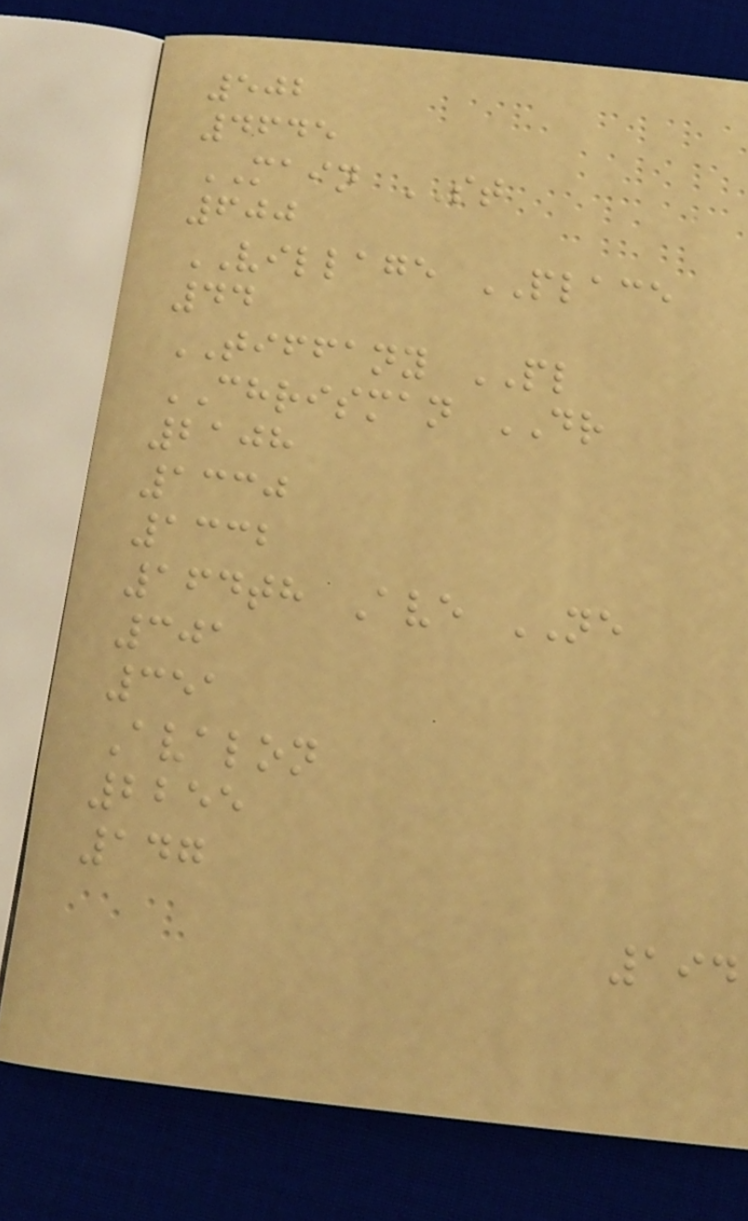502
4645
MAIN ST
600
VILLAGE PLACE
44
TIFFANY PL
CHRISMAN DR
2108
1330
1332
164th Ave NE
301
351
Avalon
2255
147
194
